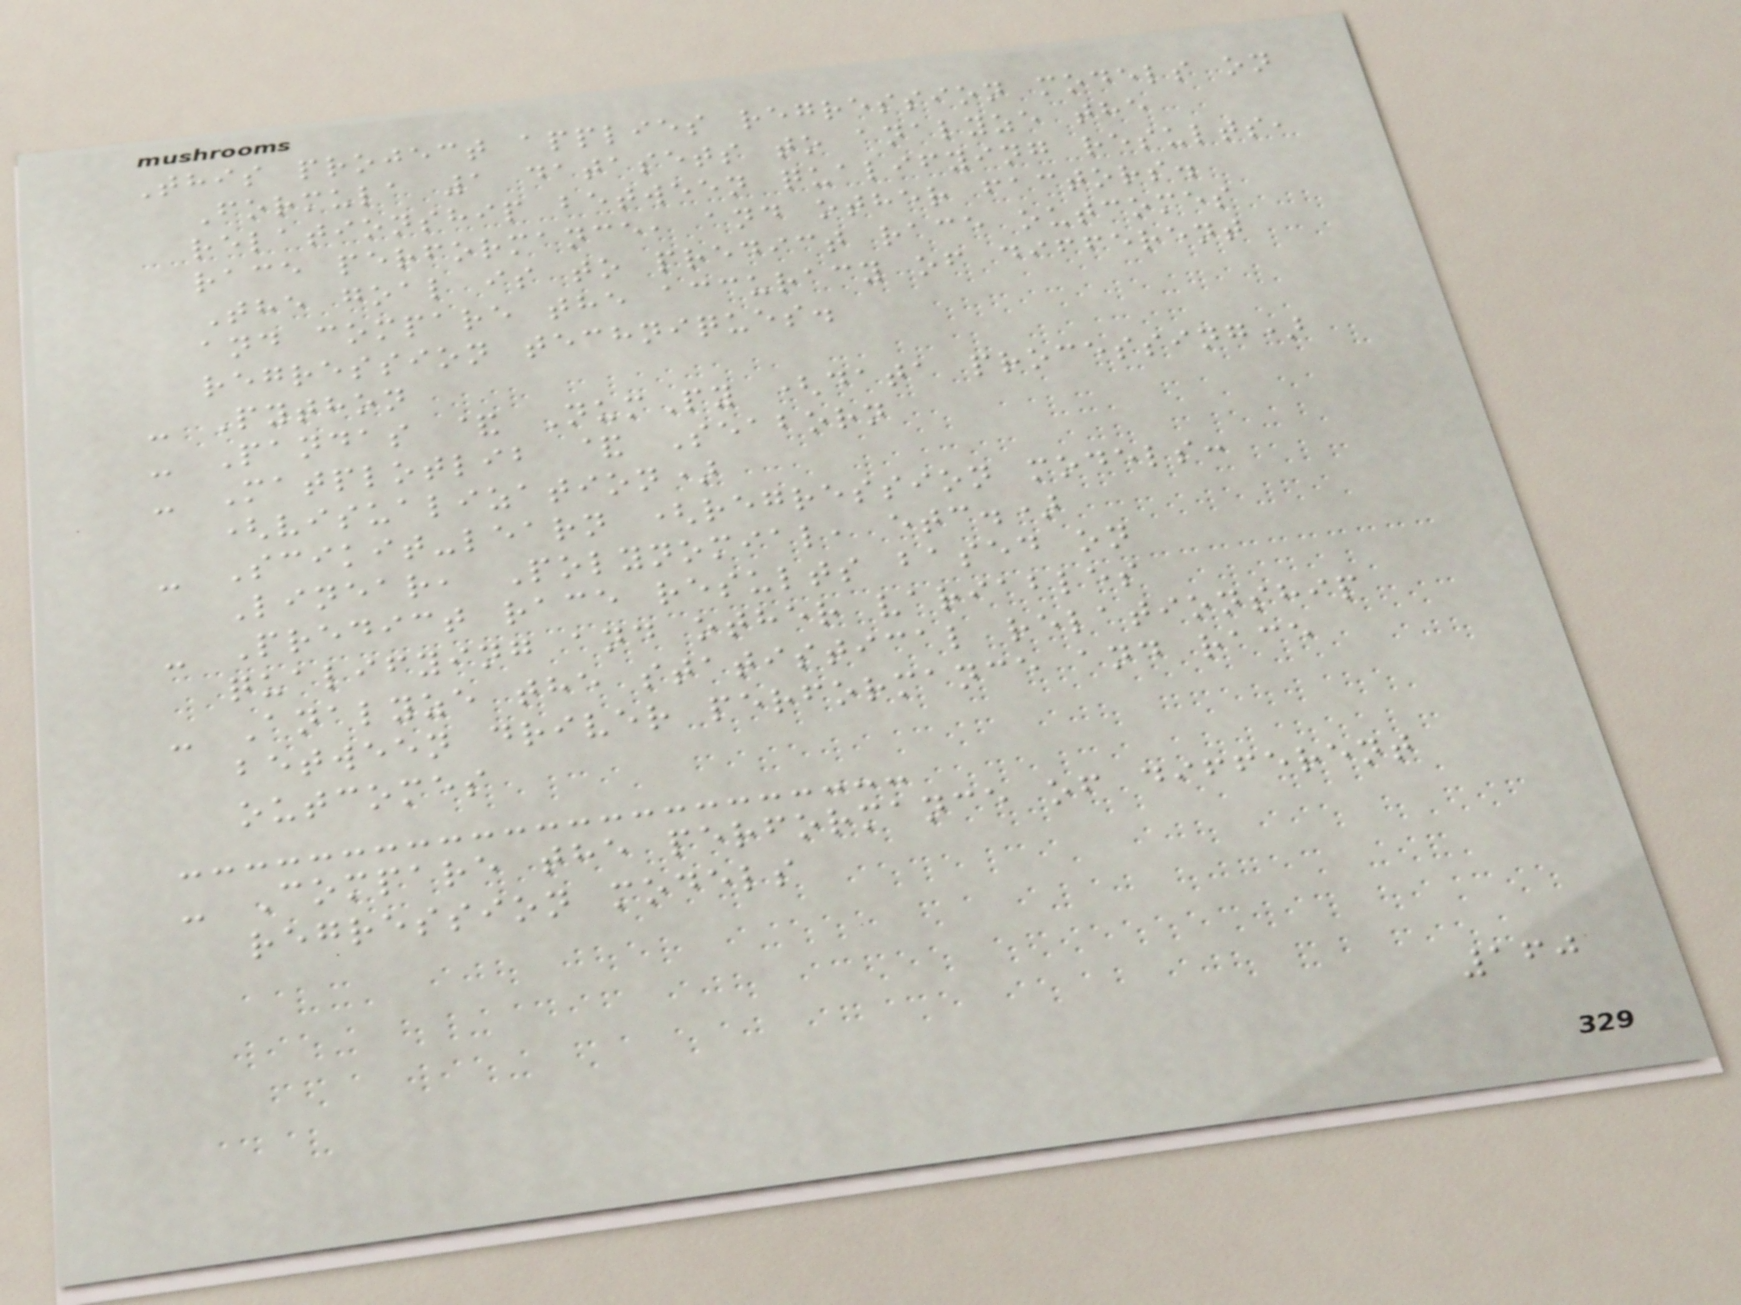This project applies regression models on
Formula 1 datasets to analyze the
relationship between qualifying results,
race performance, and other factors.
The goal is to predict race outcomes
and compare the accuracy of different
regression techniques.
- Python
- Pandas & NumPy (data processing)
- Matplotlib & Seaborn
(visualization)
- Scikit-learn (regression models:
Linear, Polynomial, etc.)
- Predict race results based on
qualifying and other variables
- Analyze the statistical relationship
between driver performance and race
outcomes
- Compare the performance of different
regression models
160
